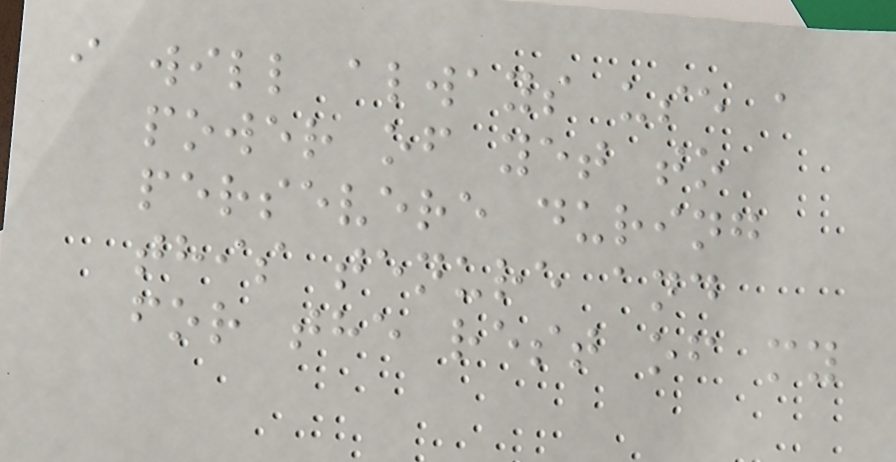i will always use a
power of yet to
persevere during
this tenure and
for the rest of my
